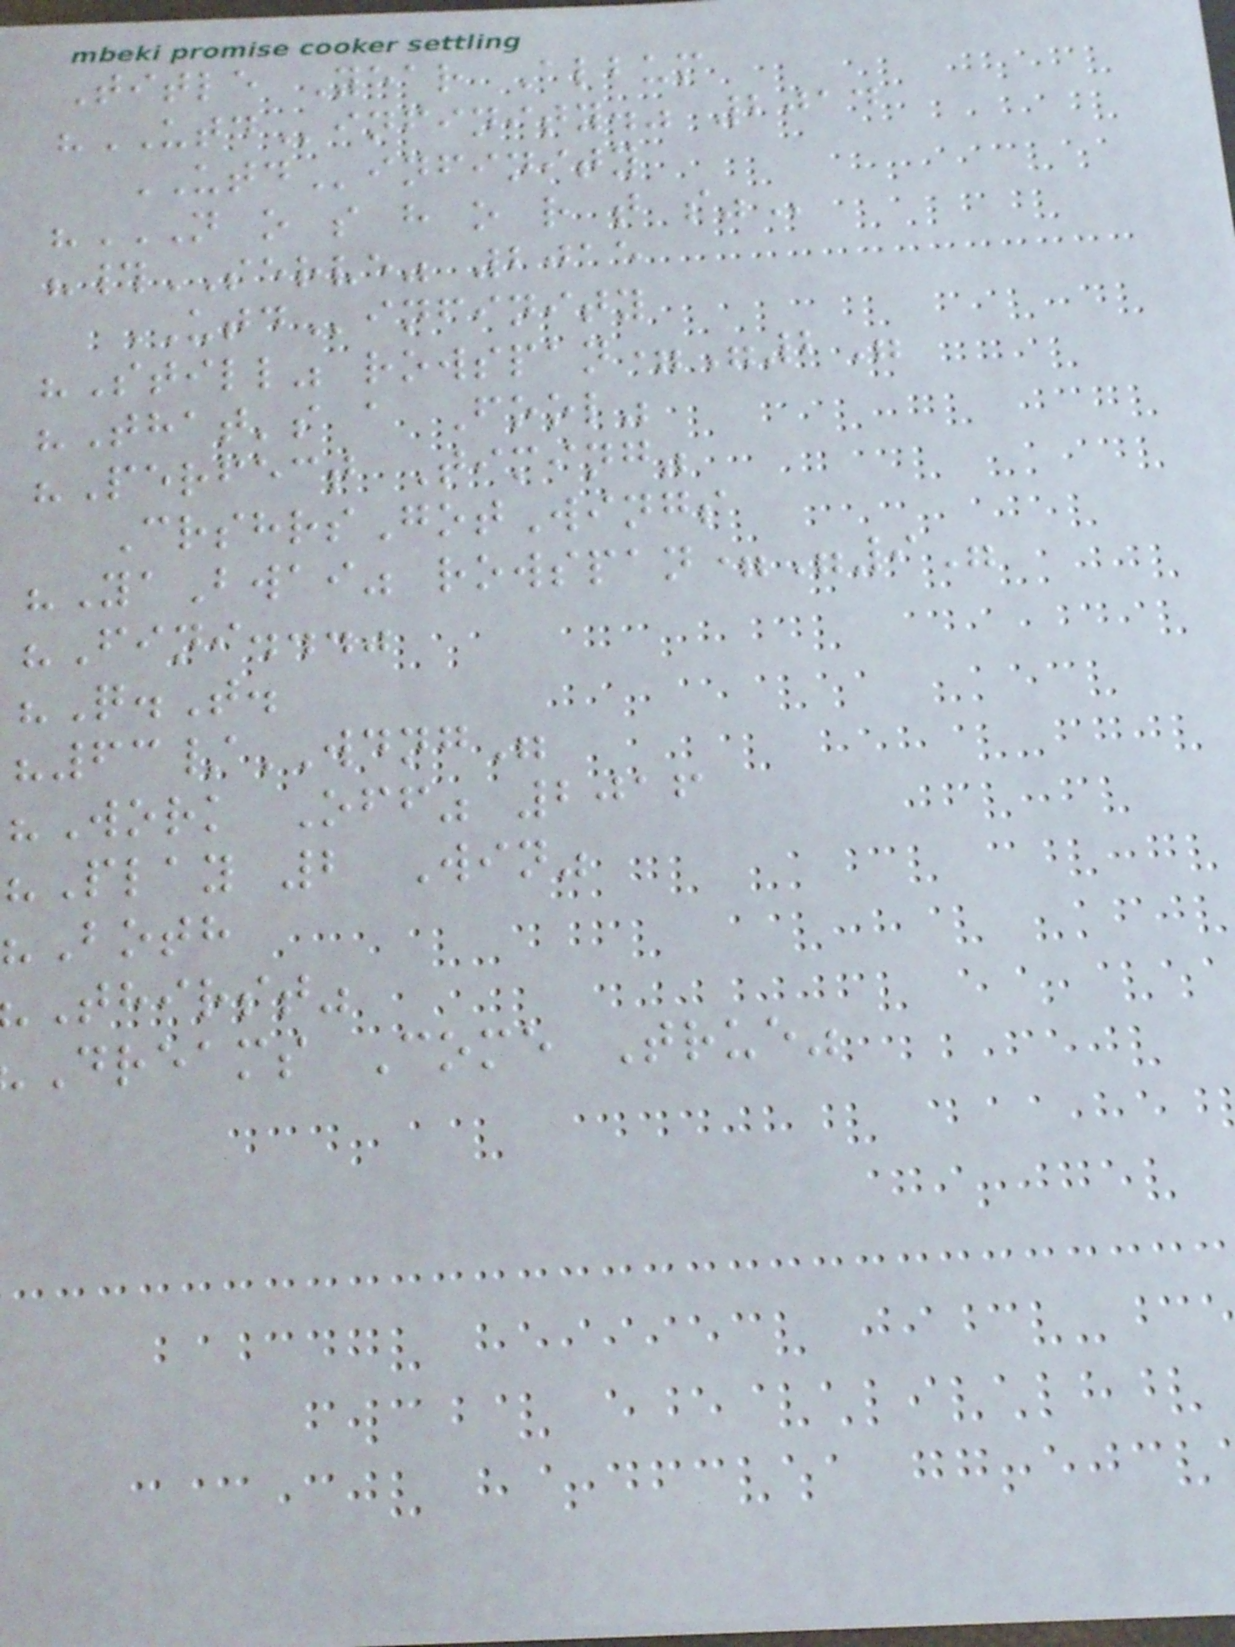Title Year Album
"UTDinfinity." 2014
UTDinfinity
"N O S H O R T S"
"#SERVE" 2015
UTDinfinity
"Still" rowspan="2"
"That's a Fool"
"Perfect Timing"
CrshrsGotWings
"YaBwai" rowspan="9"
"Fini..."
"Q.T.
"63/WDNG"
"Work Off" 2016
"Play 2 Win"
"Both
Thirst"
Dreams Come True"
